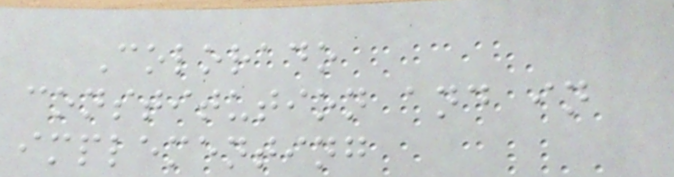Colorado
constitution and in
implementing
